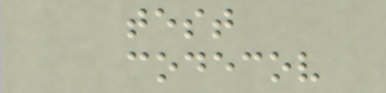test
codecov
